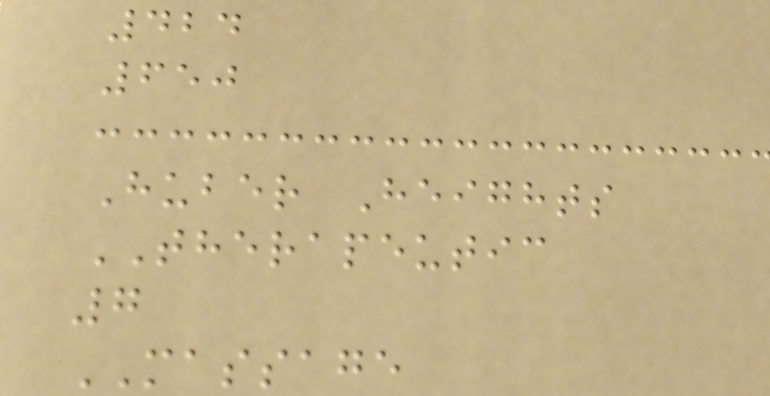424
650
Huber Heights
THERAPEUTIC
7
MASSAGE
